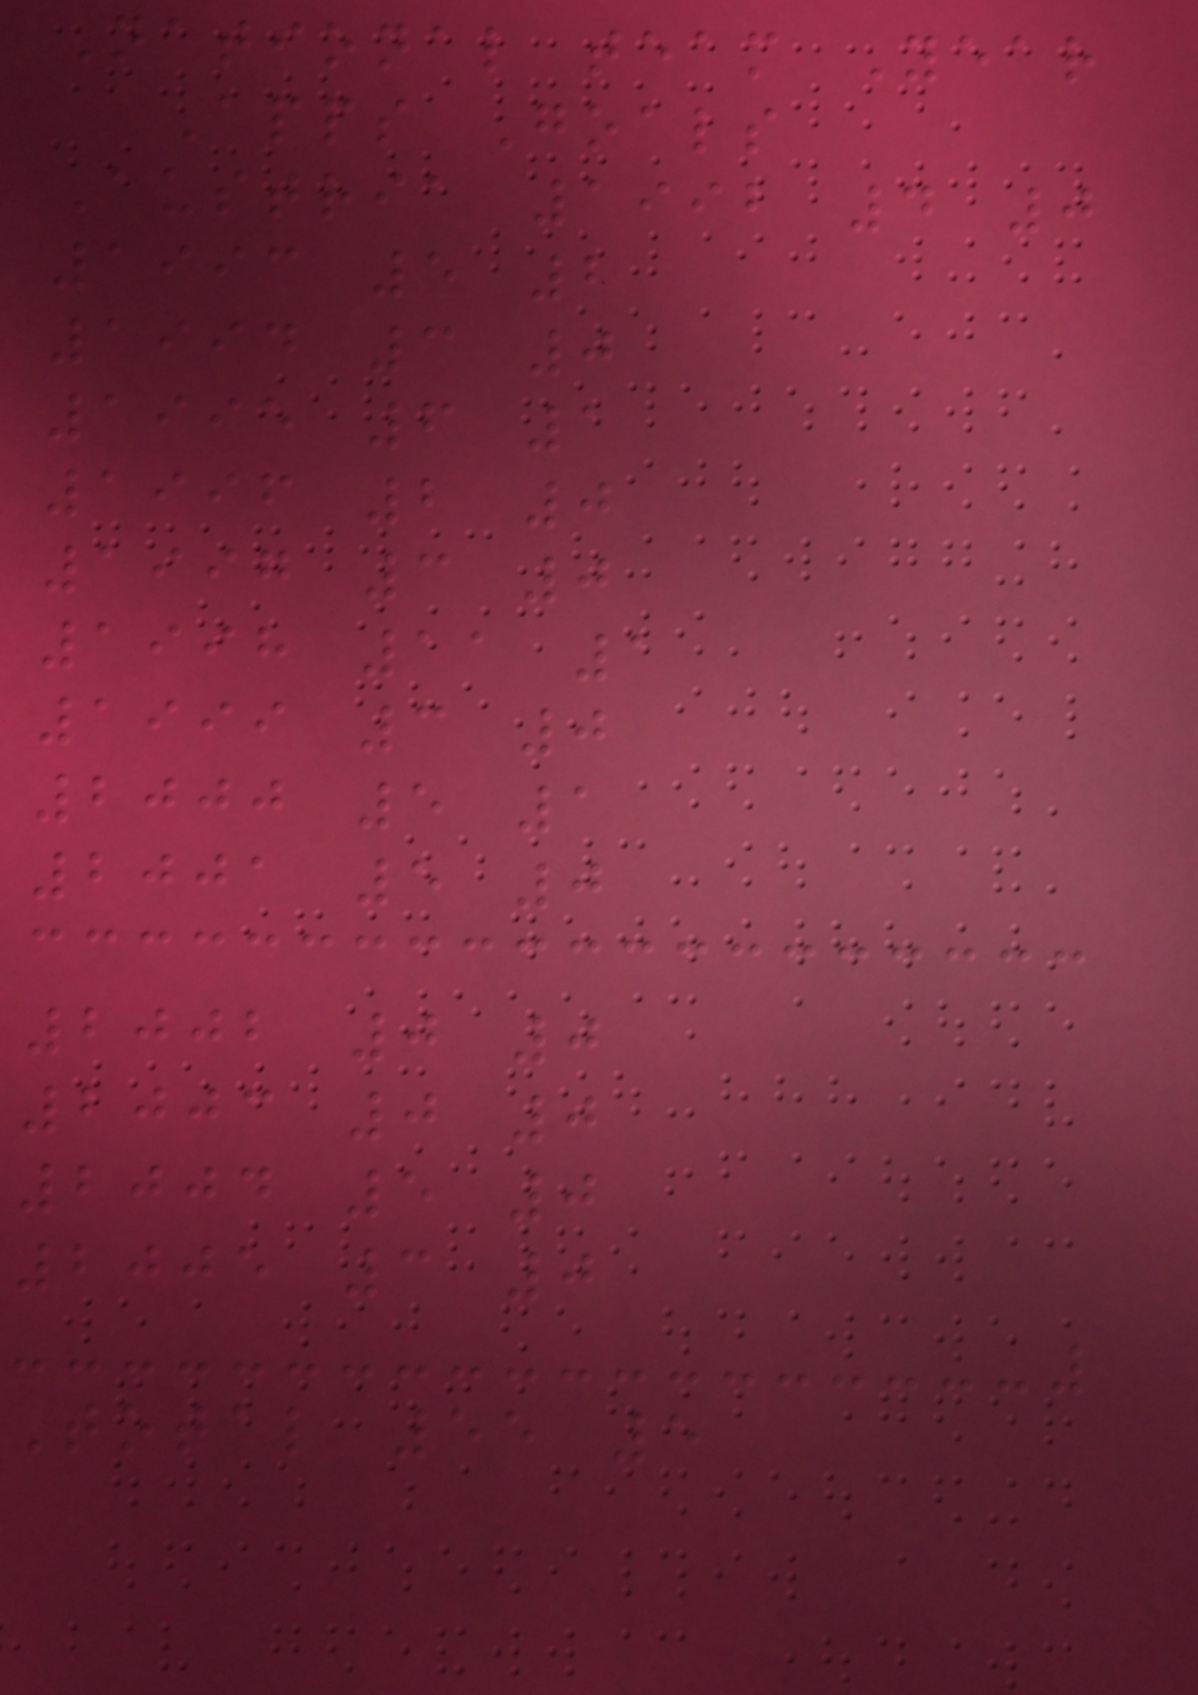National team Year
Apps Goals
Austria 1992 4 0
1993 5 2
1994 3 0
1995 6 1
1996 2 0
1997 3 0
1998 11 1
1999 3 0
2000 5 1
2001 5 0
2002 0 0
2003 0 0
2004 5 0
2005 3 0
Total 55 5
